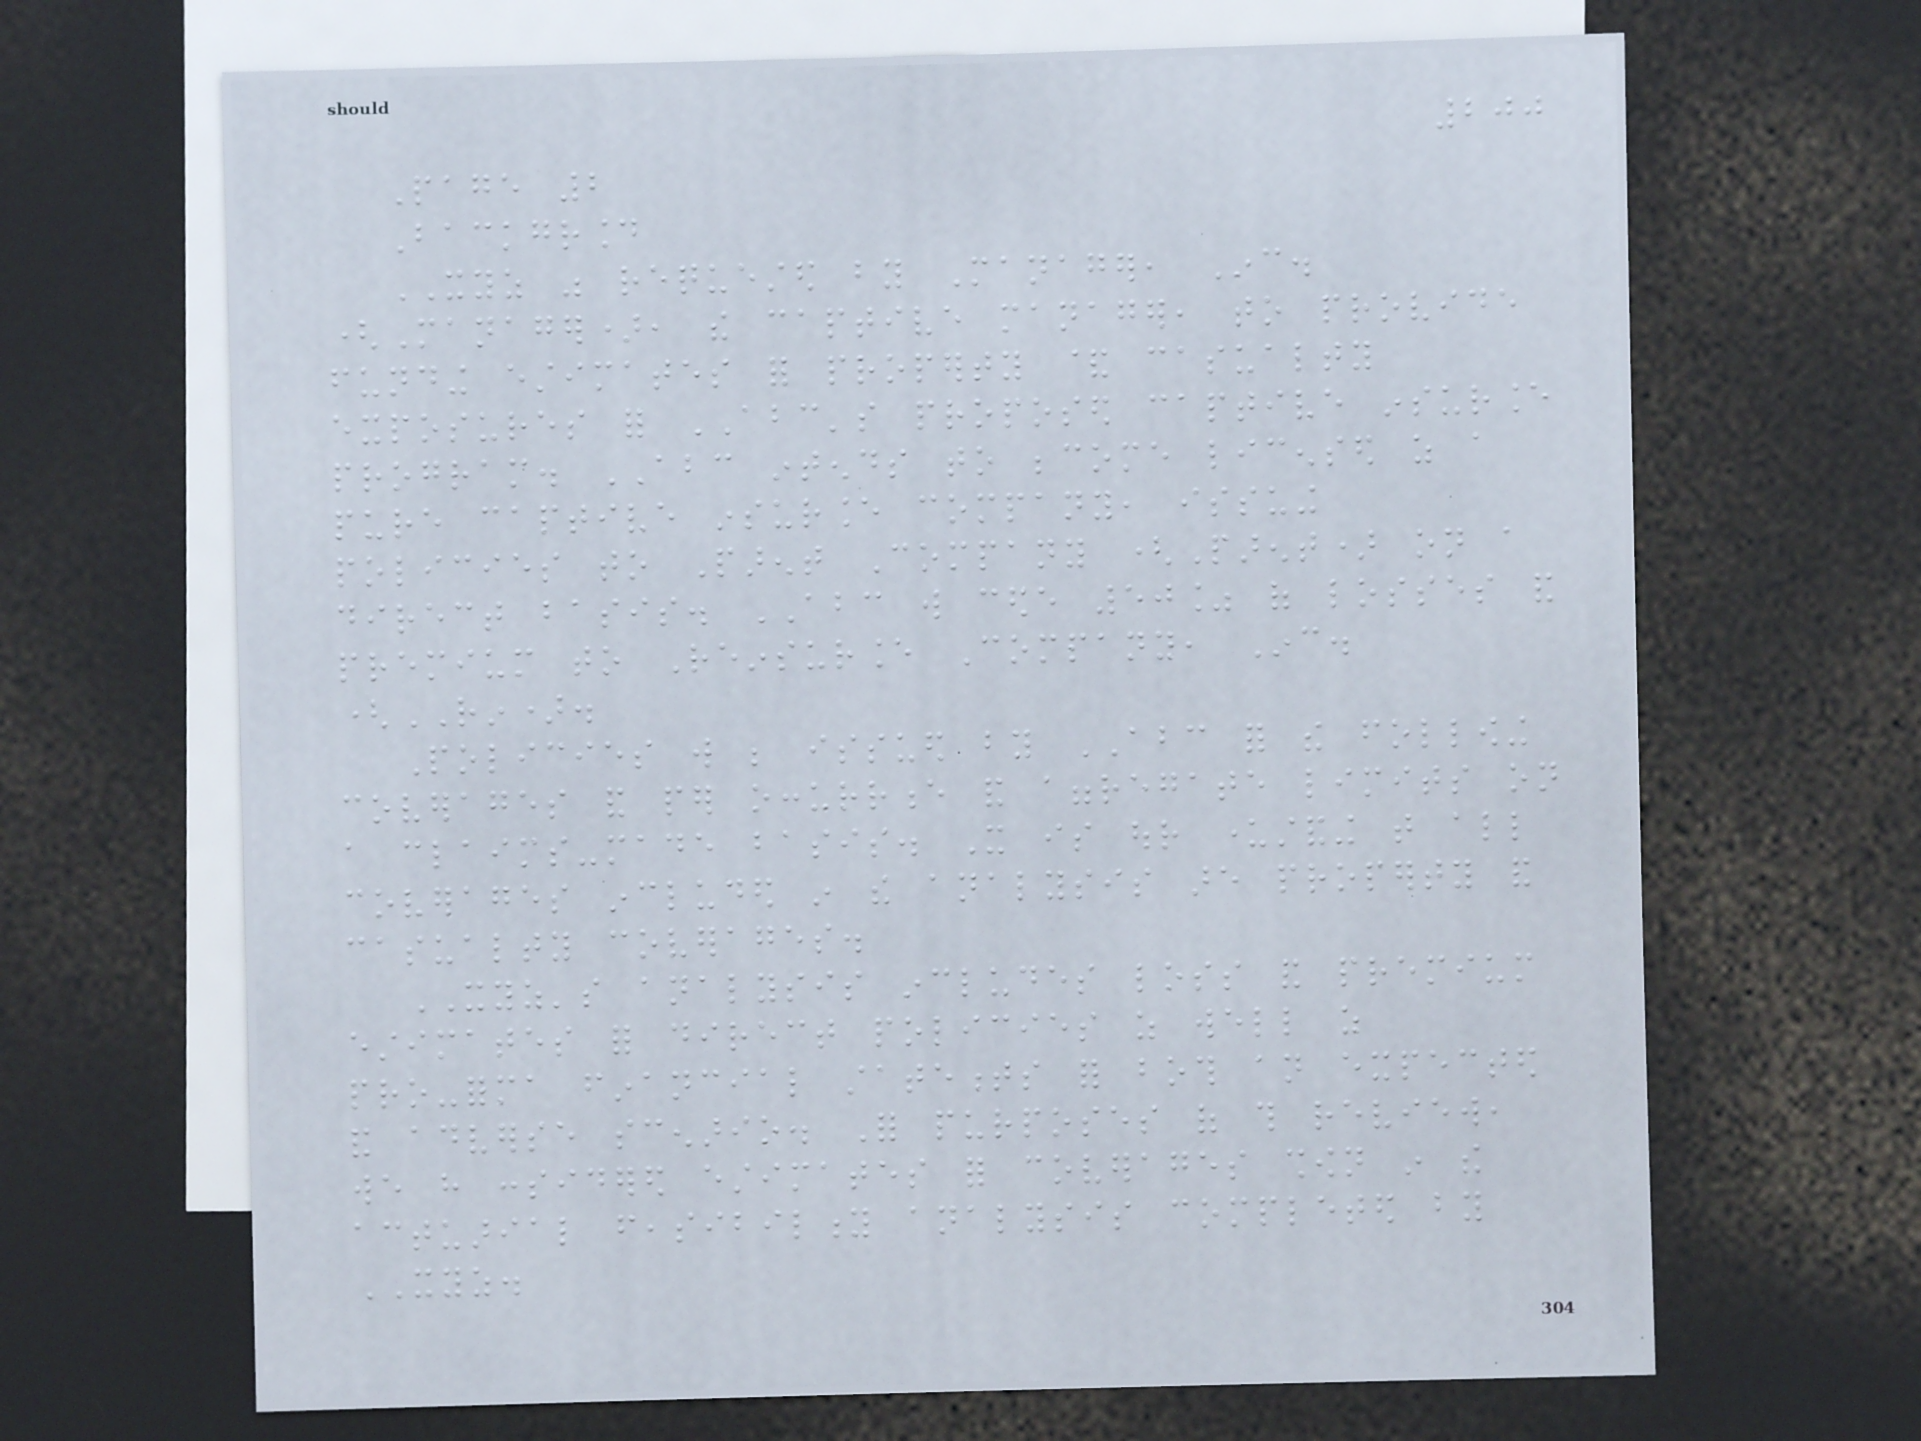200
Page 2
Background
XYZ was requested by Manager, Inc.
(Manager), the captive manager, to provide
funding estimates for property & casualty
exposures for ABC's proposed captive insurance
program. ABC intends to become licensed as a
pure captive insurance company, issuing
policies to Parent Company (Parent) on a
direct basis. ABC will cede 50% of losses and
premium to Reinsurance Company, Inc.
(RIN).
Policies will be issued by ABC for the following
coverages and per occurrence and aggregate limits on
a claims-made basis. It is our understanding that all
coverages included in the analysis are property and
casualty coverages.
XYZ's analysis includes loss and premium
estimates for direct policies as well as
pro-forma financial statements for both an expected
and adverse scenario. For purposes of this review,
we have considered estimates for coverages shown in the
actuarial feasibility analysis completed by
XYZ.
